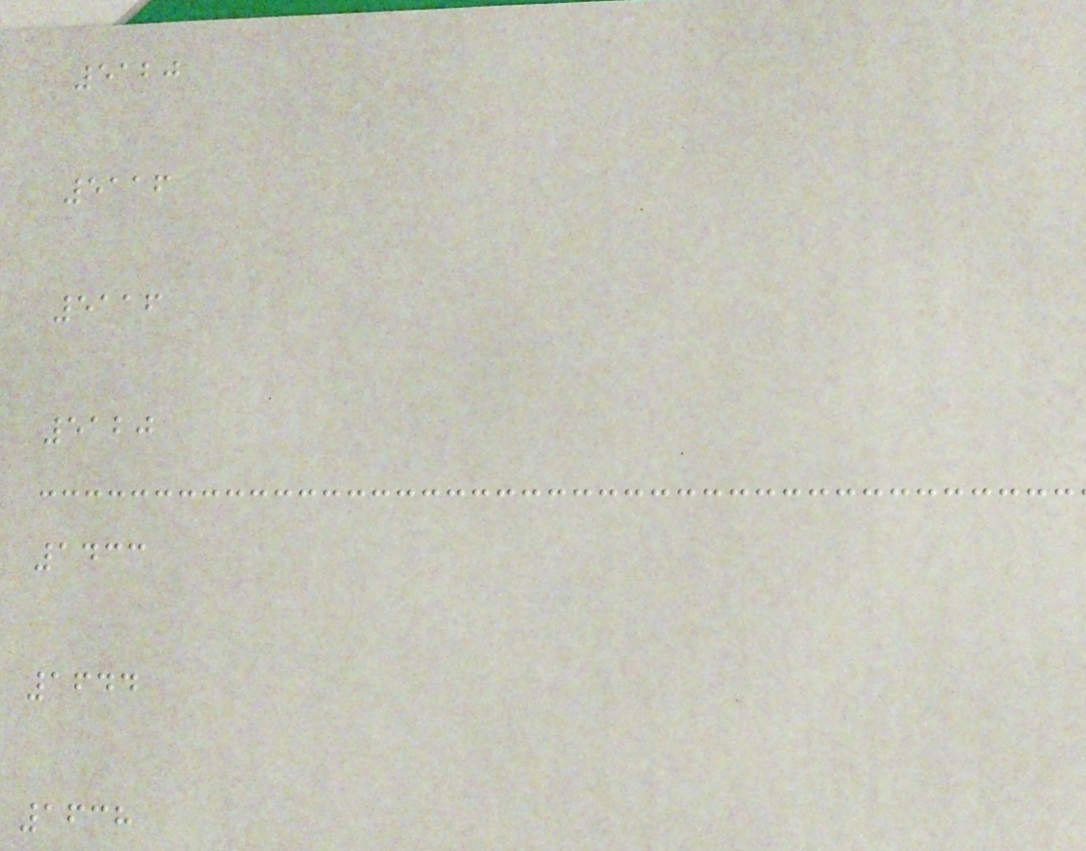5120
5116
5116
5120
1433
1644
1638
